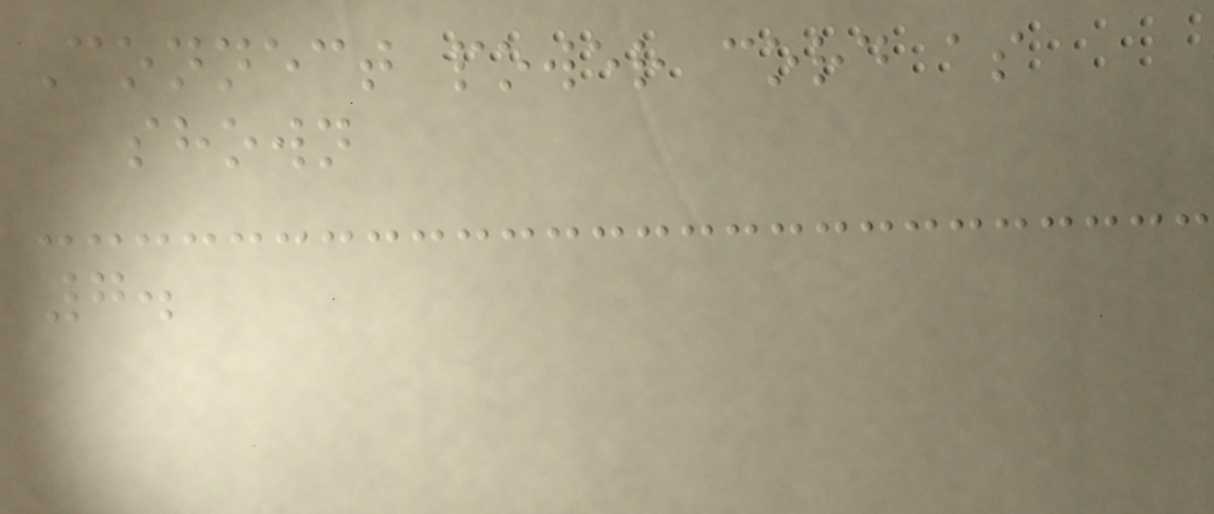Connect power cord as
shown
7.
